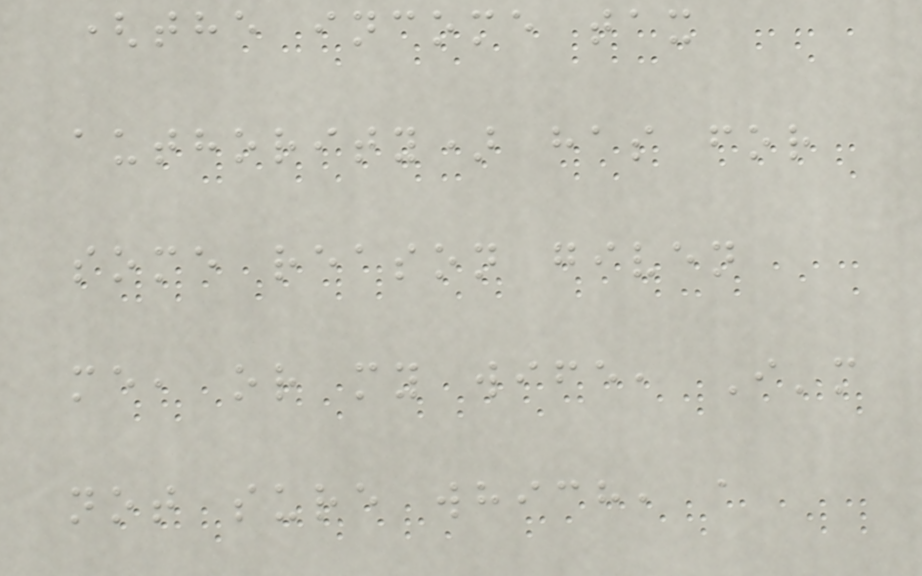(the income tax
authority) has for
some reason given
me, or my wife, I'm
not sure which, a
